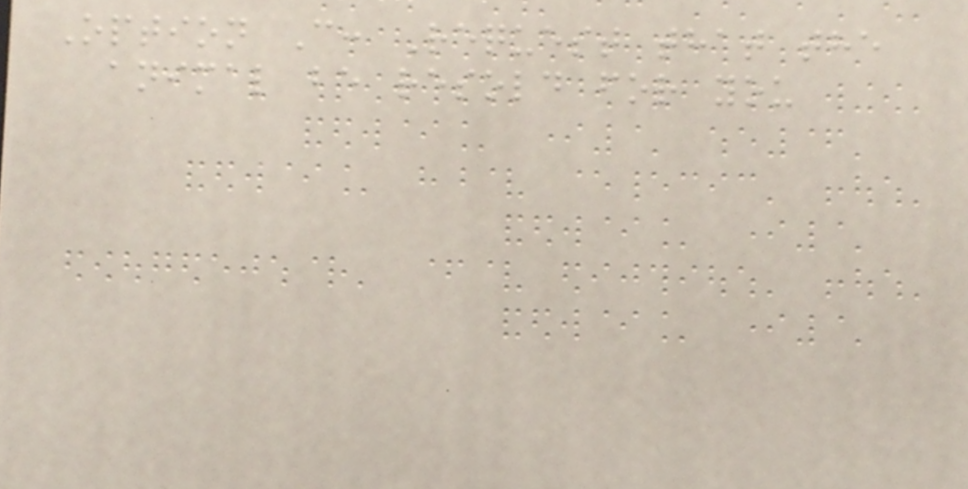Option C: Request that the
animal be resold for you
